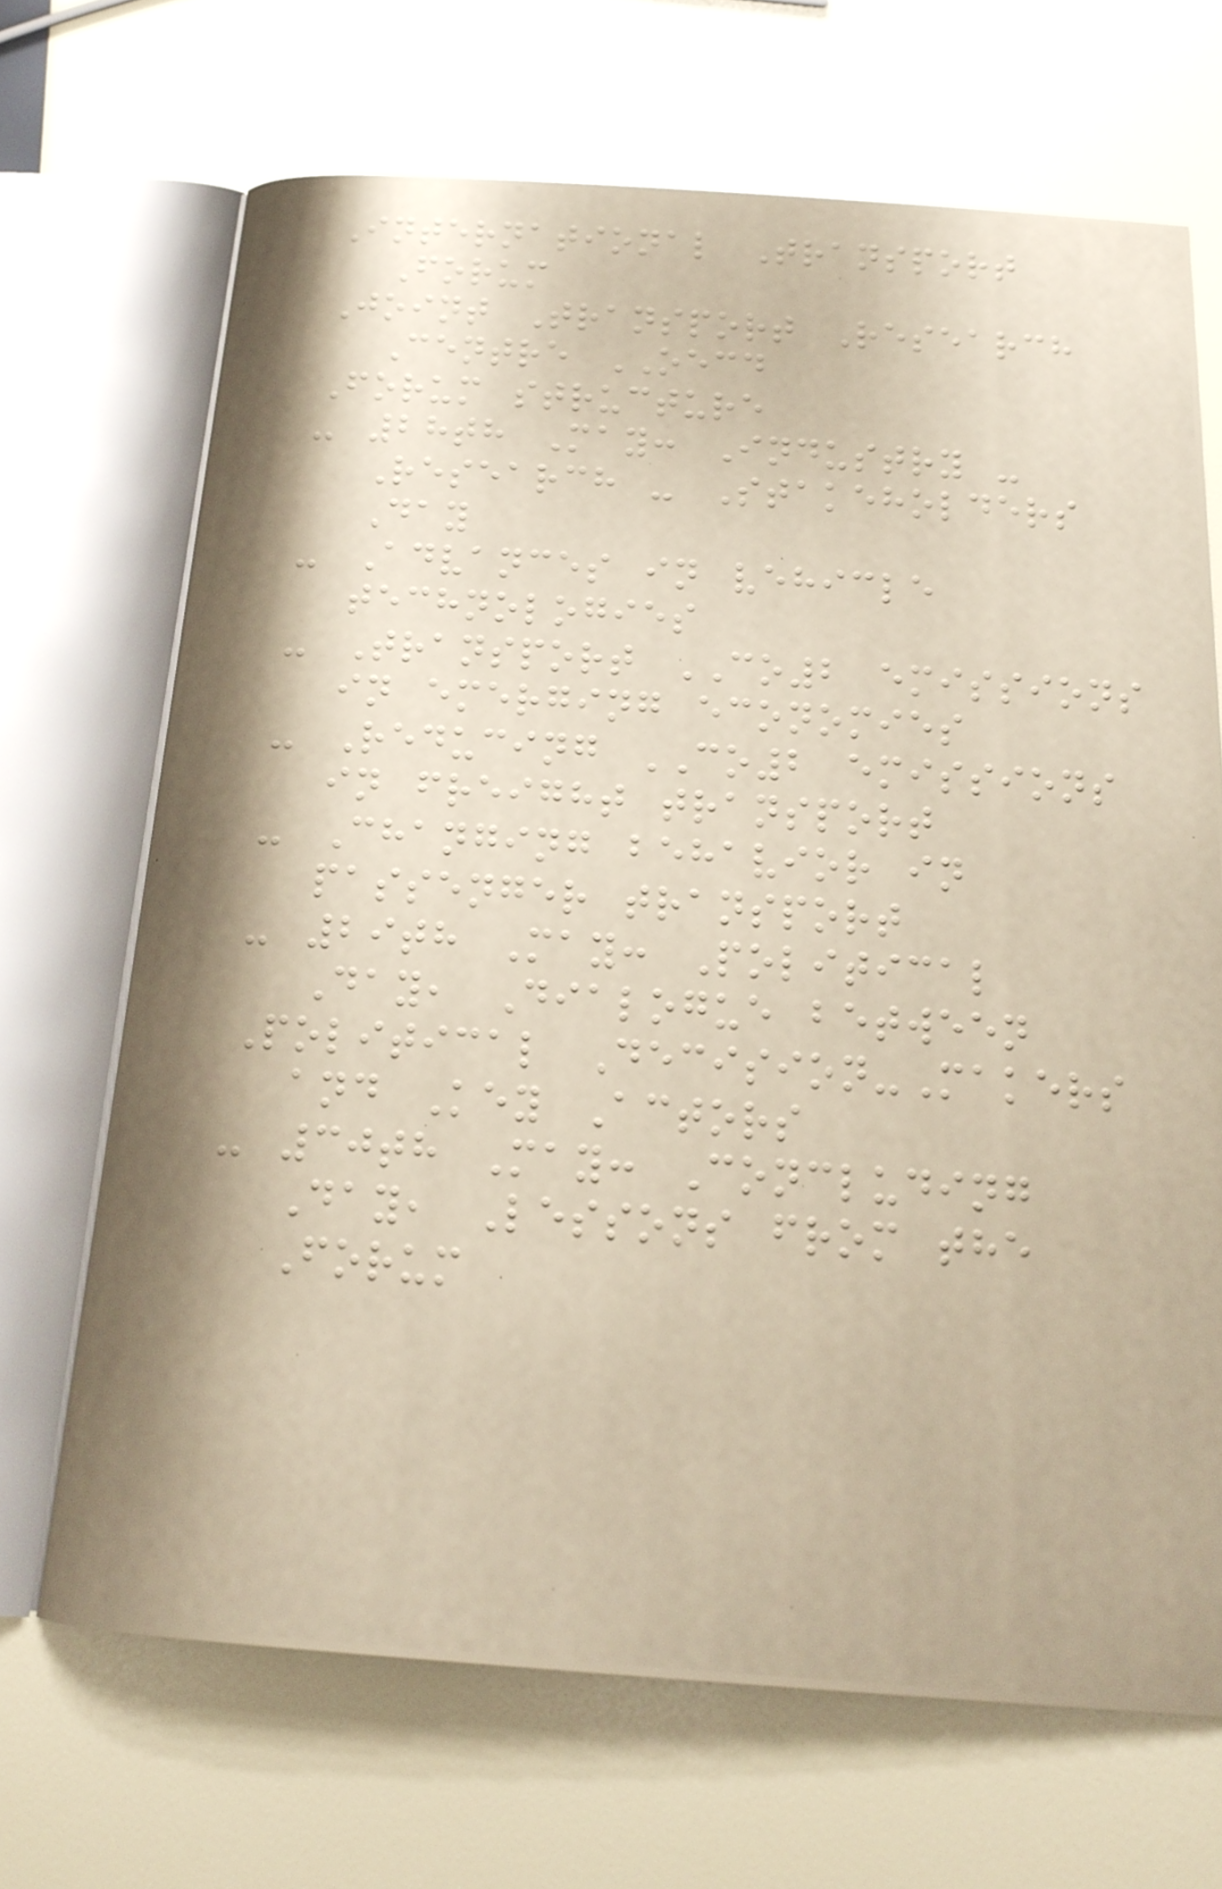International Transport
Forum
Joint Transport Research
Centre OECD
Forum structure
- 28th May: Industry -
Research - Stakeholders
Day
- Advances in vehicle
technologies
- Transport CO2 emissions
in emerging economies
- Reducing CO2 emissions
in freight transport
- Changing behavior in
passenger transport
- 29th May: Political
Day, Dialogue between
Political Decision-Makers
and Key Actors
- 30th May: Concluding
Day, Lessons from the
Forum
